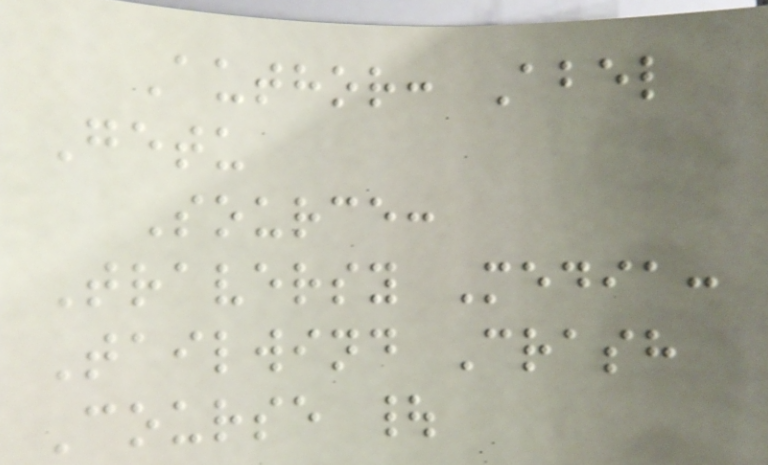Author: Abel
Getu
Source:
Traversy Media:
Tailwind Crash
Course |
